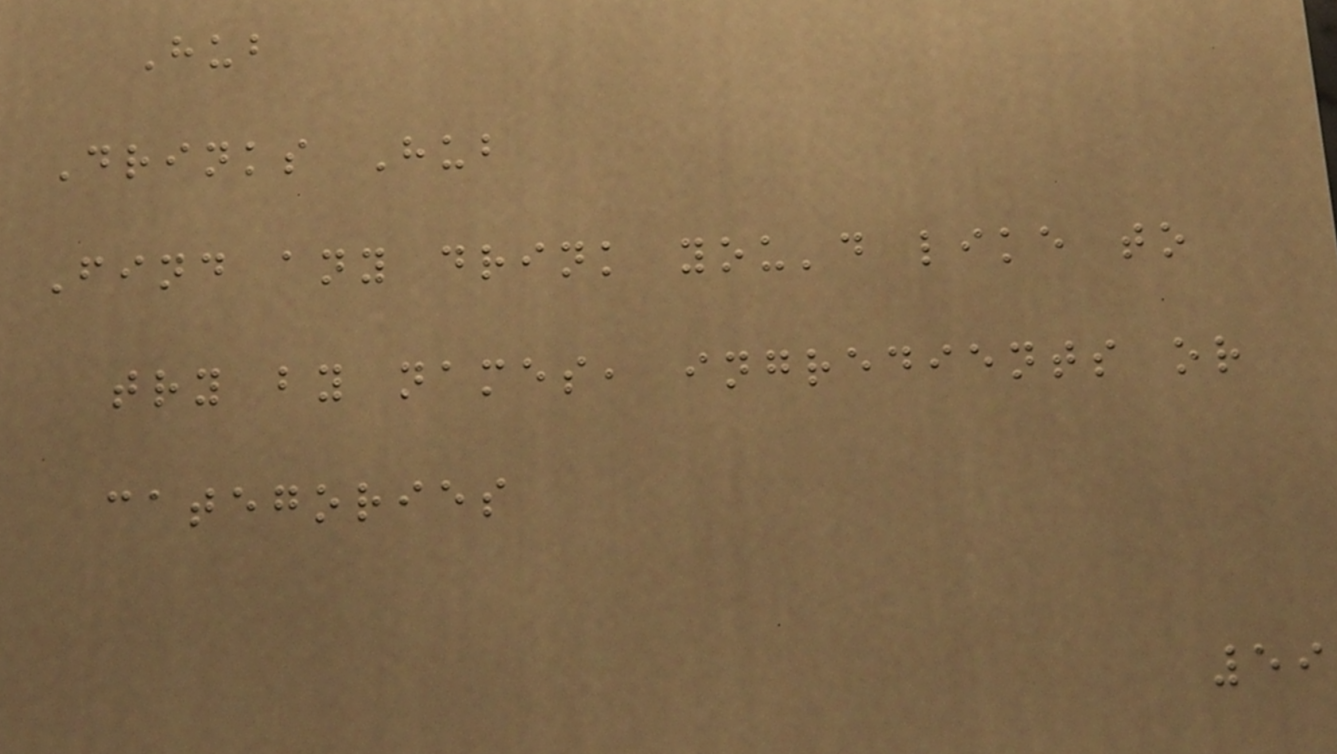Hub
Drinks Hub
Find any drink you'd like to
try by names, ingredients or
categories
59
